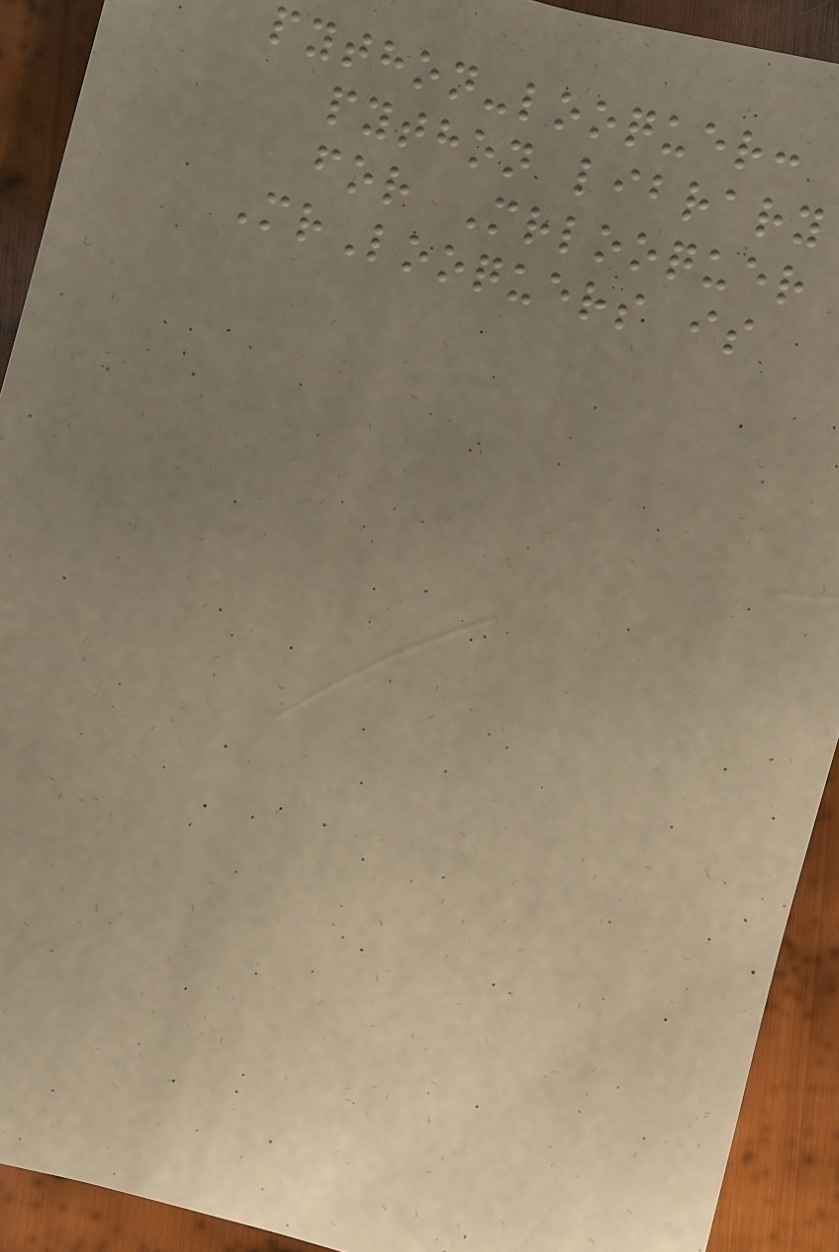python-looquer:
python library
for Mrlooquer
MrLooquers is
